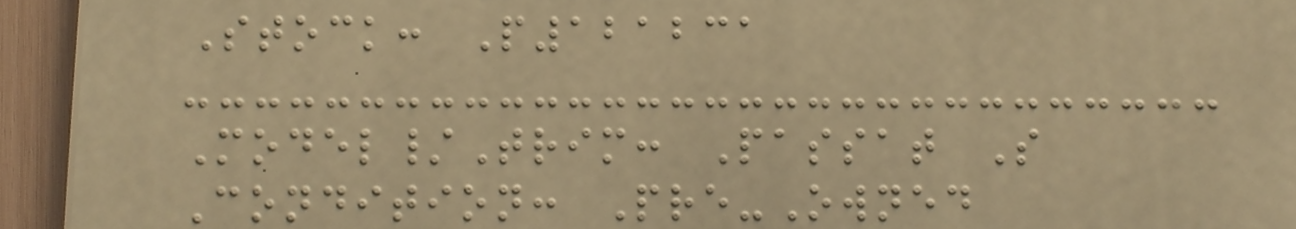Stock: P121231
Model/Trim: Passat S
Condition: Pre-Owned
